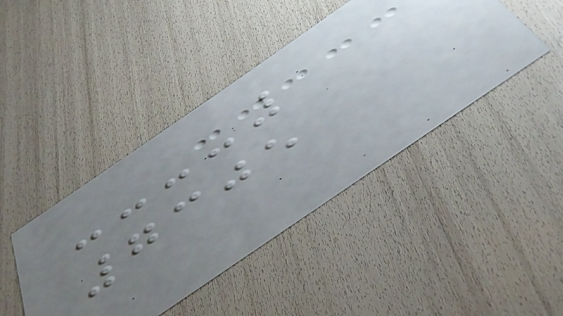7305
